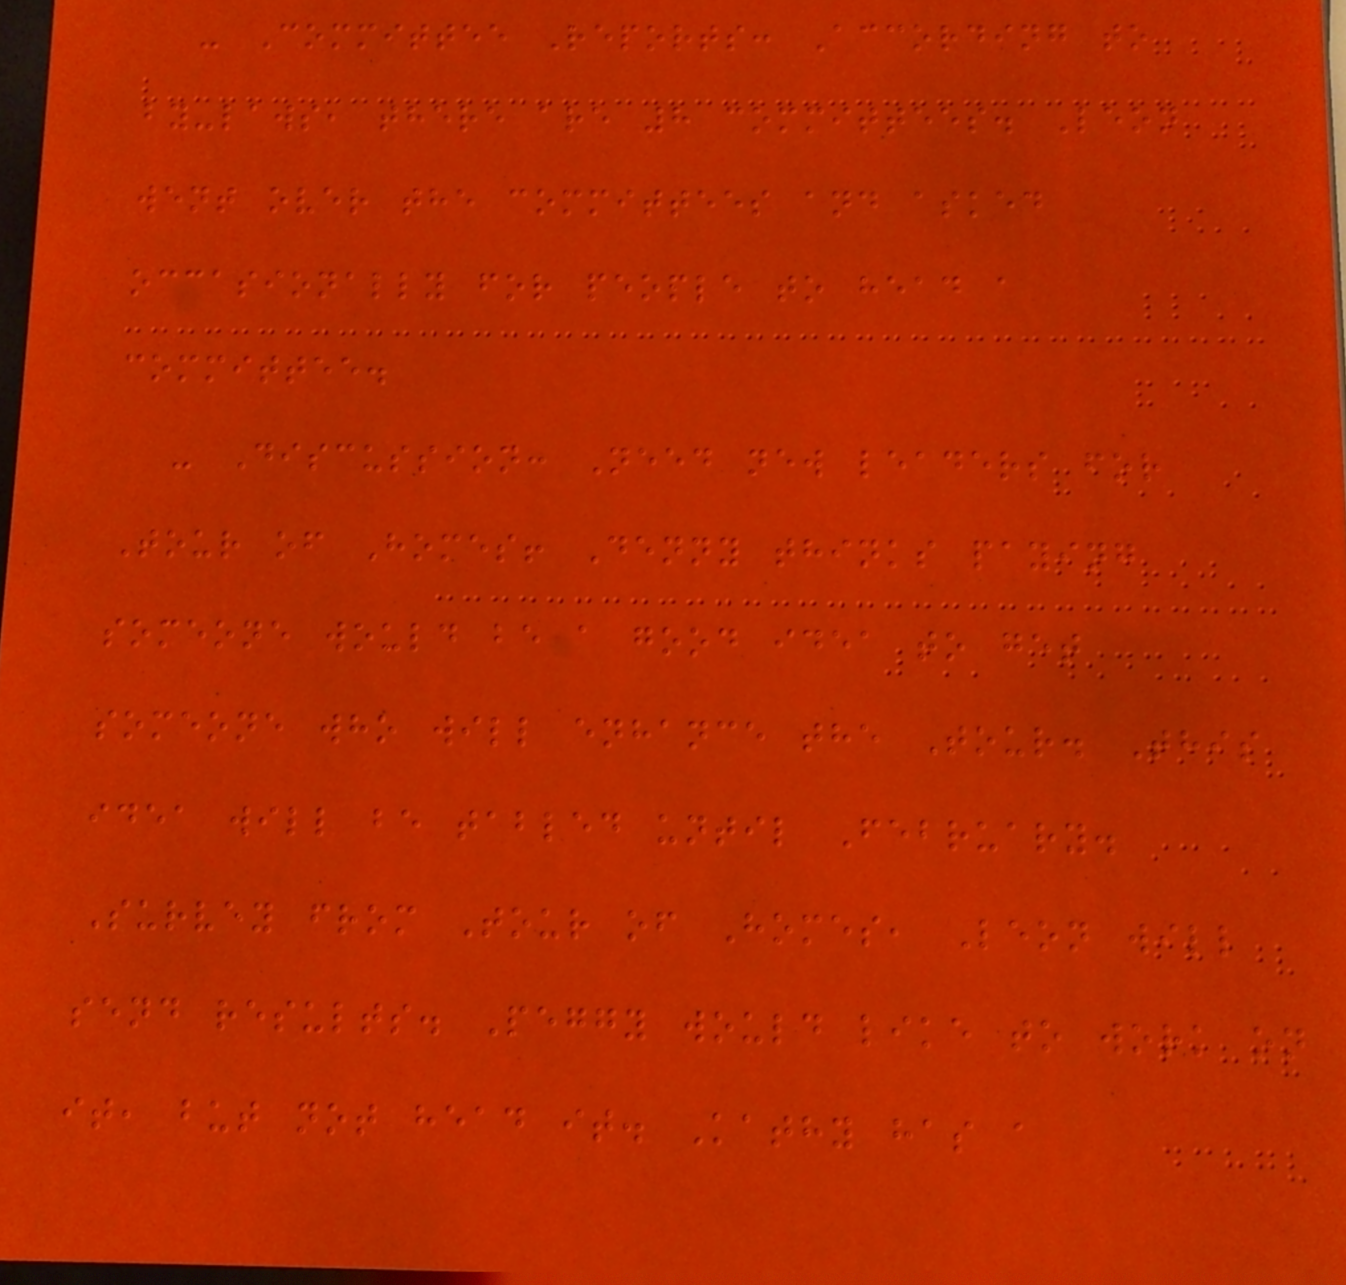- Committee Reports: According to
by-laws, there are 8 committees. Leon
went over the committees and asked
occasionally for people to head a
committee.
- Discussion: Need new leaders for
Tour of Homes! Denny thinks paying
someone would be a good idea to get
someone who will enhance the Tour. This
idea will be tabled until February.
Survey from Tour of Homes, Leon will
send results. Peggy would like to work on
it, but not head it. Kathy has a
